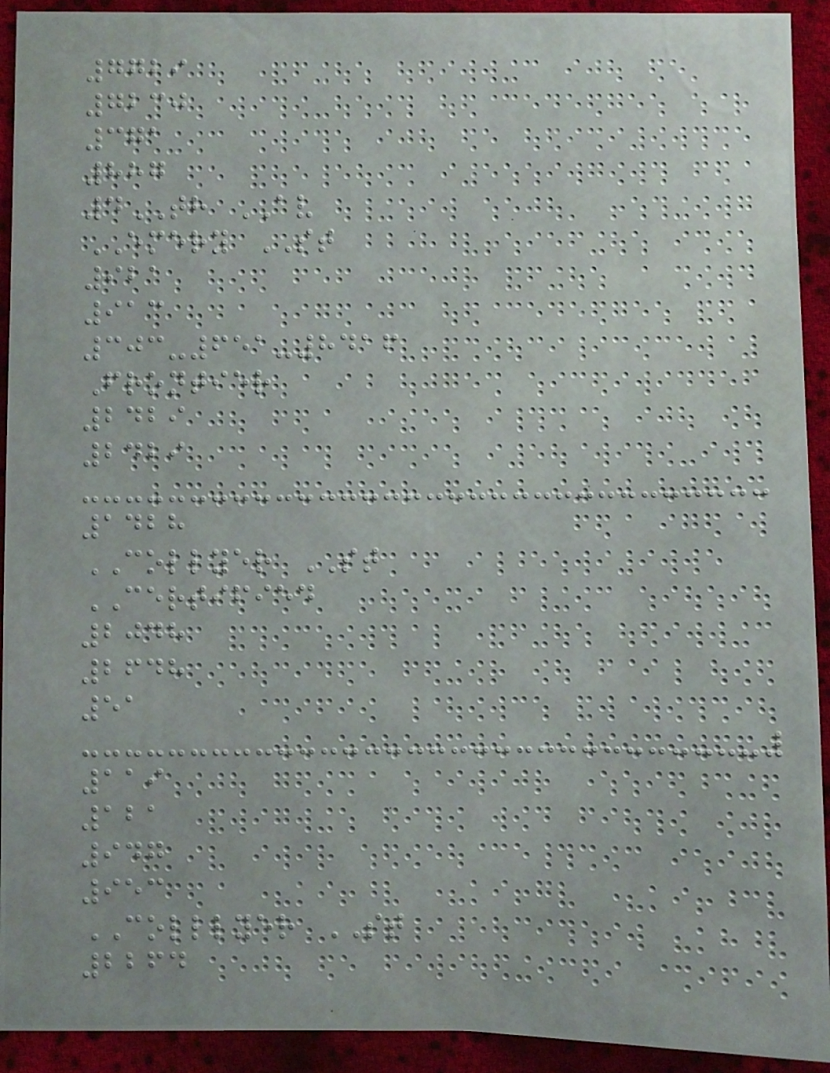7729
7230
371
887
4TH AV
EMERY ST
921
913
303-651-8416
Frontier
2429
2429
1428
COLLYER ST
CERTIFIED
2048
2648
51
119
121
947
953
COLLLYER ST
2264
